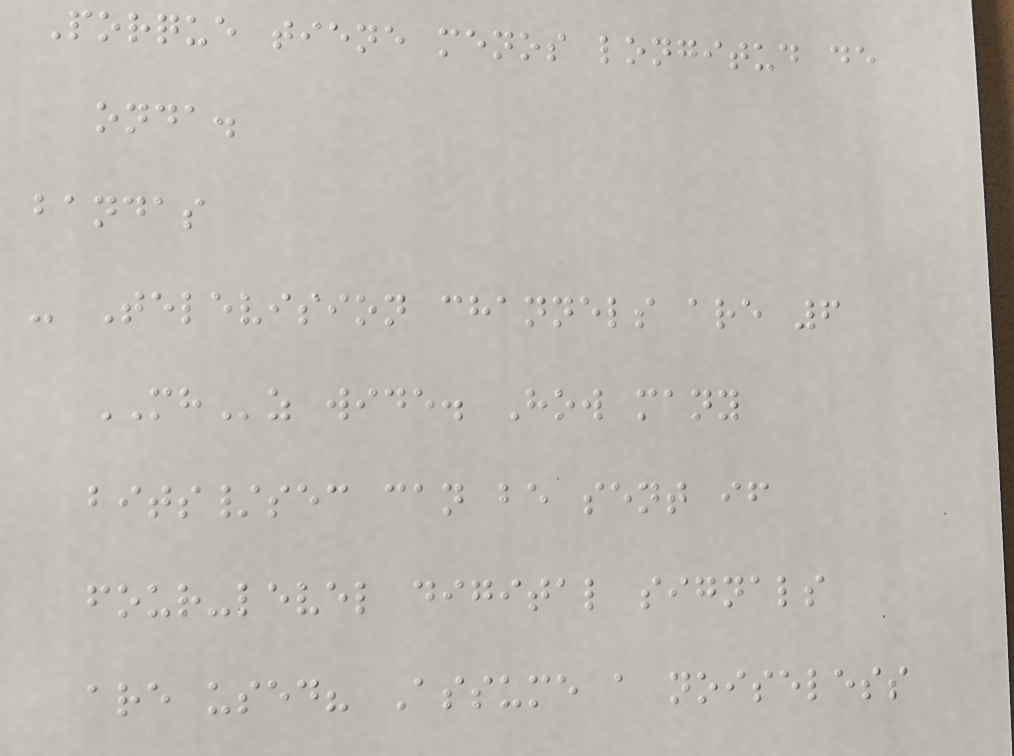Porque tiene menos longitud de
onda.
bandas
- Television channels are 6
MHz wide. How many
bits/sec can be sent if
four-level digital signals
are used? Assume a noiseless
